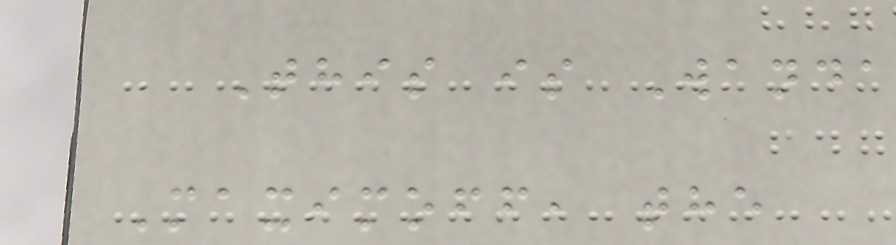This is Wanda
Maximoff, the
